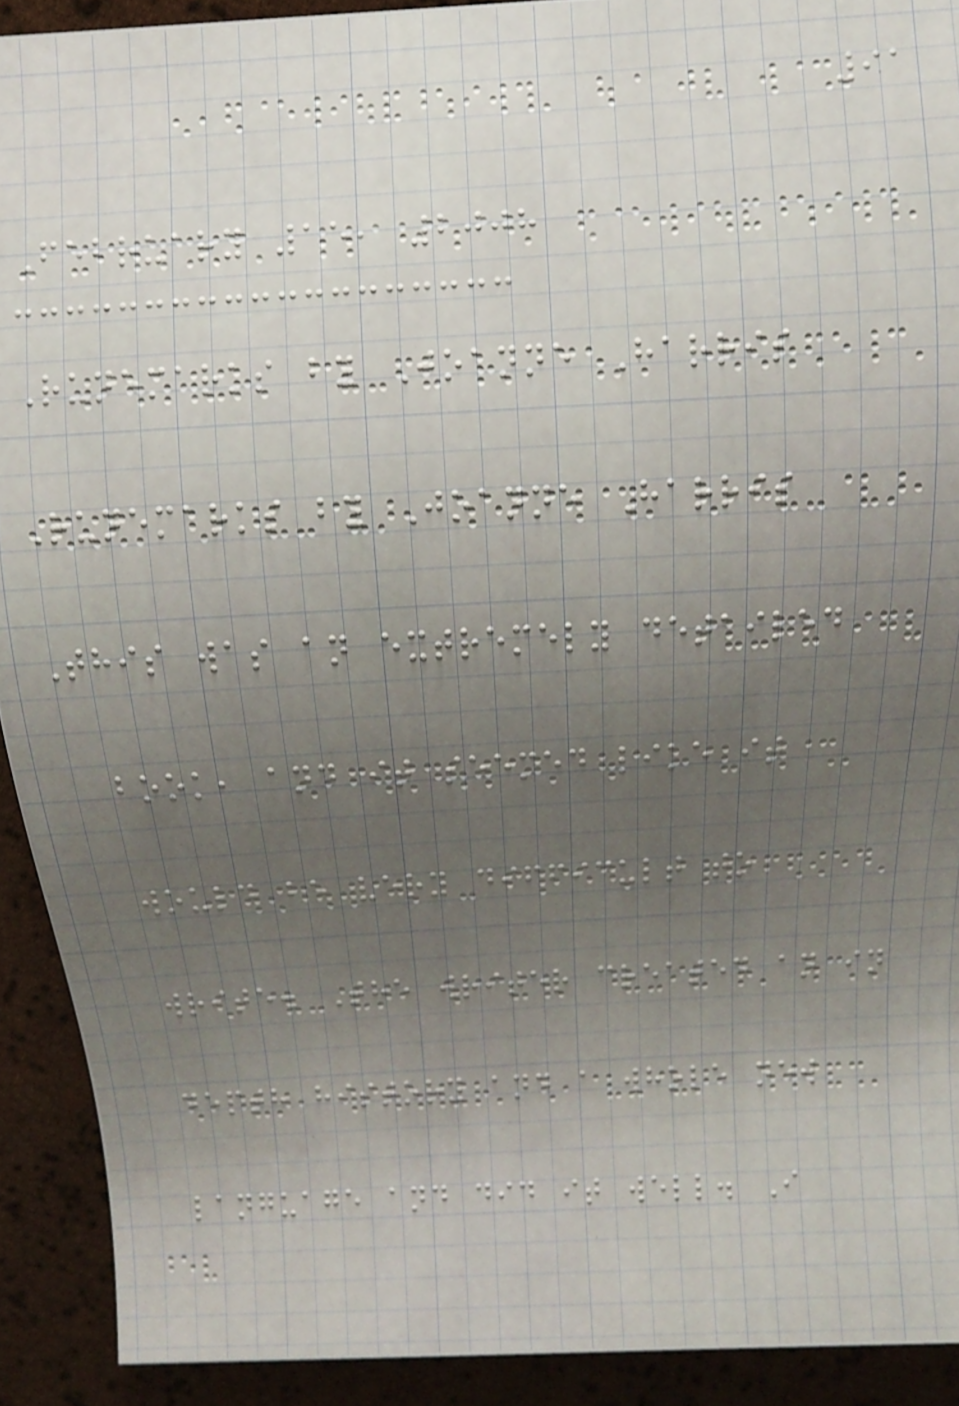91
February 15, 2008
Runemarks by Joanne Harris
Runemarks by Joanne Harris
This was an extremely detailed
book, and it seemed like it
would be very difficult to
write. The writer created an in
depth history and a whole new
language and did it well. I
